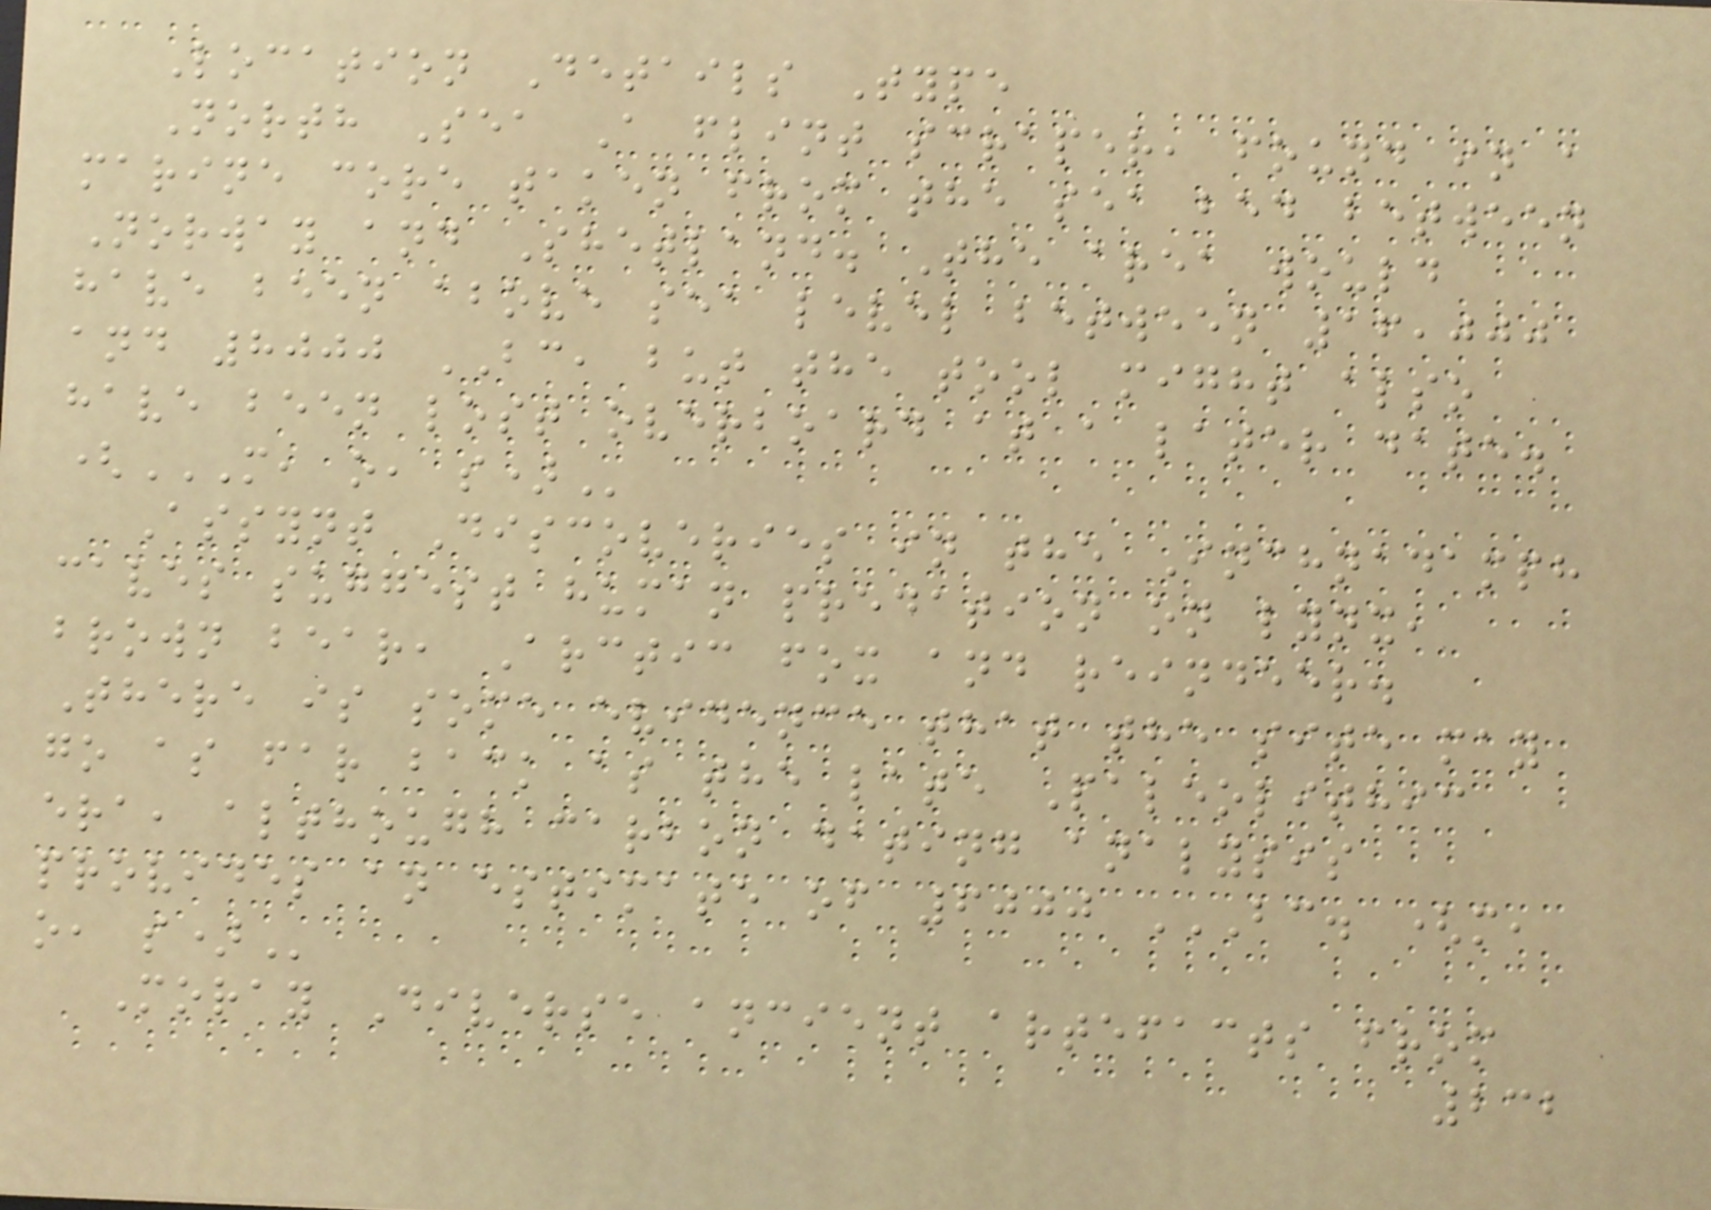Location Details Type
North Sea A flint scraper, found in a
marine core taken from the sea bed between
Norway and Shetland. The area would
have been above sea level between 16,000
and 8000 BC, but the tool might also
have been lost overboard at a later date.
(M, O, S)
Assynt Discoveries in the Inchnadamph
caves suggest human predation on lynx,
brown bear, Arctic fox and reindeer.
There is some evidence that the site may
go as far back as the late Paleolithic
era, although carbon dating analysis
provides an estimate of 6000 BC. (M,
O, S)
Moray Diverse ancient artefacts from
232
